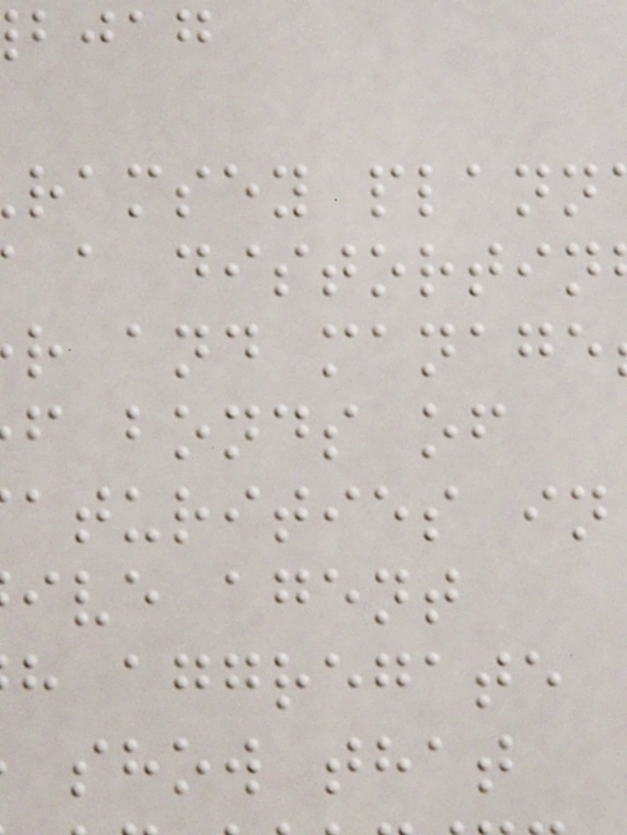ramsey plann
a distortin
r and manage
f bonds of
aturities in
ive agent
h aggregate
show that
